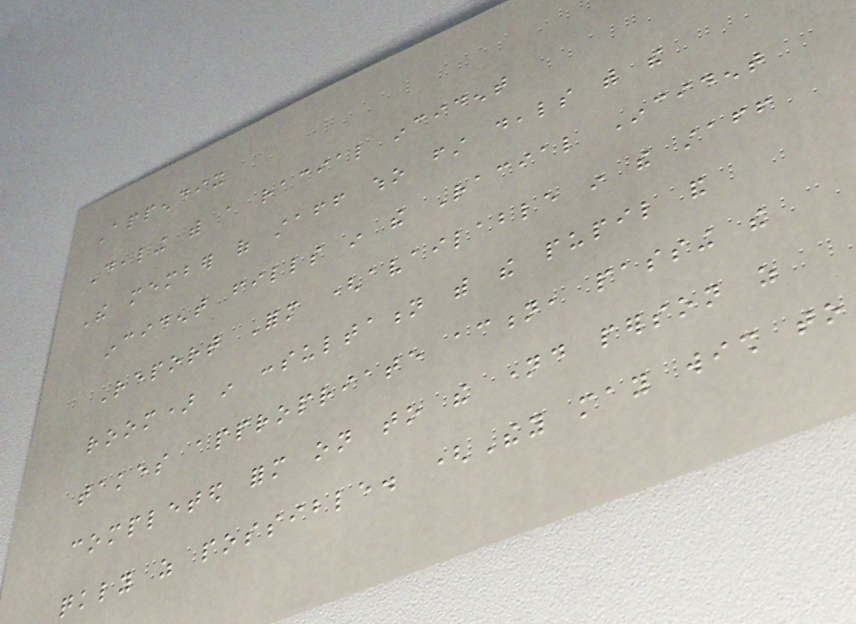Appendix
Dealing with a racial incident
The member of staff who first deals with the
incident fills in the Racial Incident
Report Form (available in the staff
room) in consultation with the pupil and
takes appropriate action, passing the
completed form on to the named person as
quickly as possible. (They may wish to
